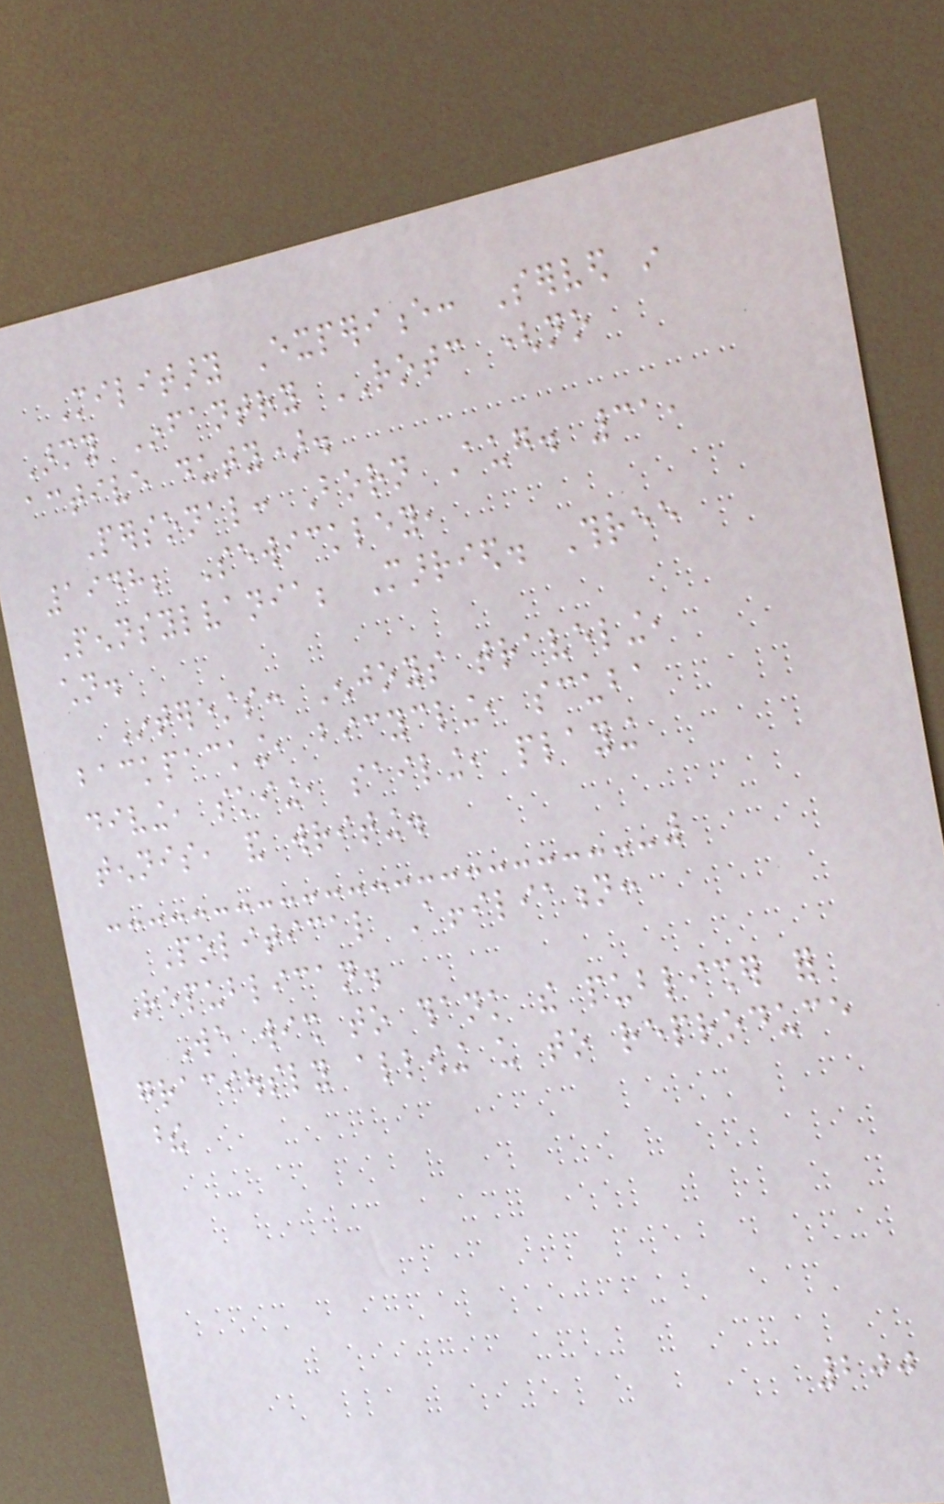Military Experience: Served in
Army Infantry ROTC (no
active duty).
Personal: Born Aug. 31,
1948; Sewickley,
Pennsylvania; Married. Three
children.
Interests: Enjoys traveling,
backpacking, bicycling, scuba
diving, skiing, sailing, playing
tennis, and writing.
Political Affiliation:
Republican.
We wish to thank the publisher for
graciously allowing us to reproduce
these
200
